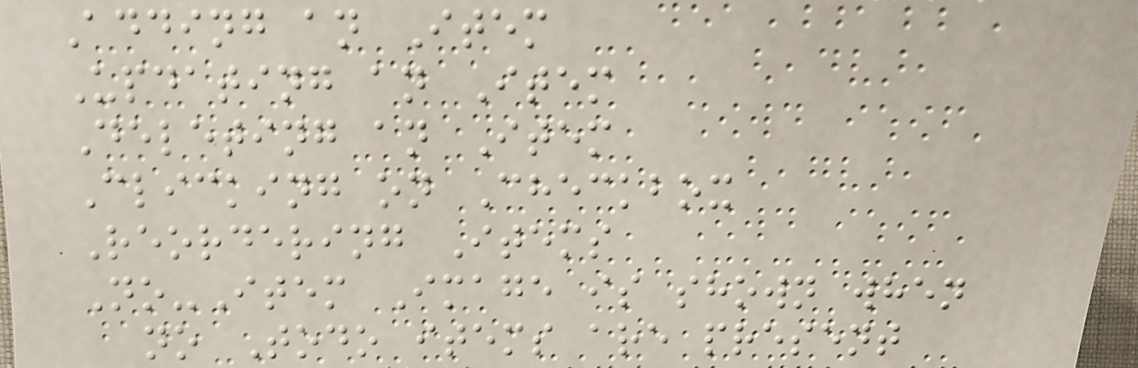Adding an Item
Updating an Item
Deleting an Item
Clicking on Checkbox
Reordering Items
No-Item Image is shown when
no Todo items are present
